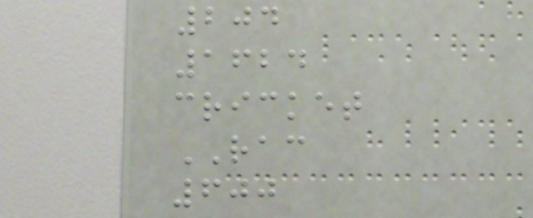204
1624
cricket
RAC
600
